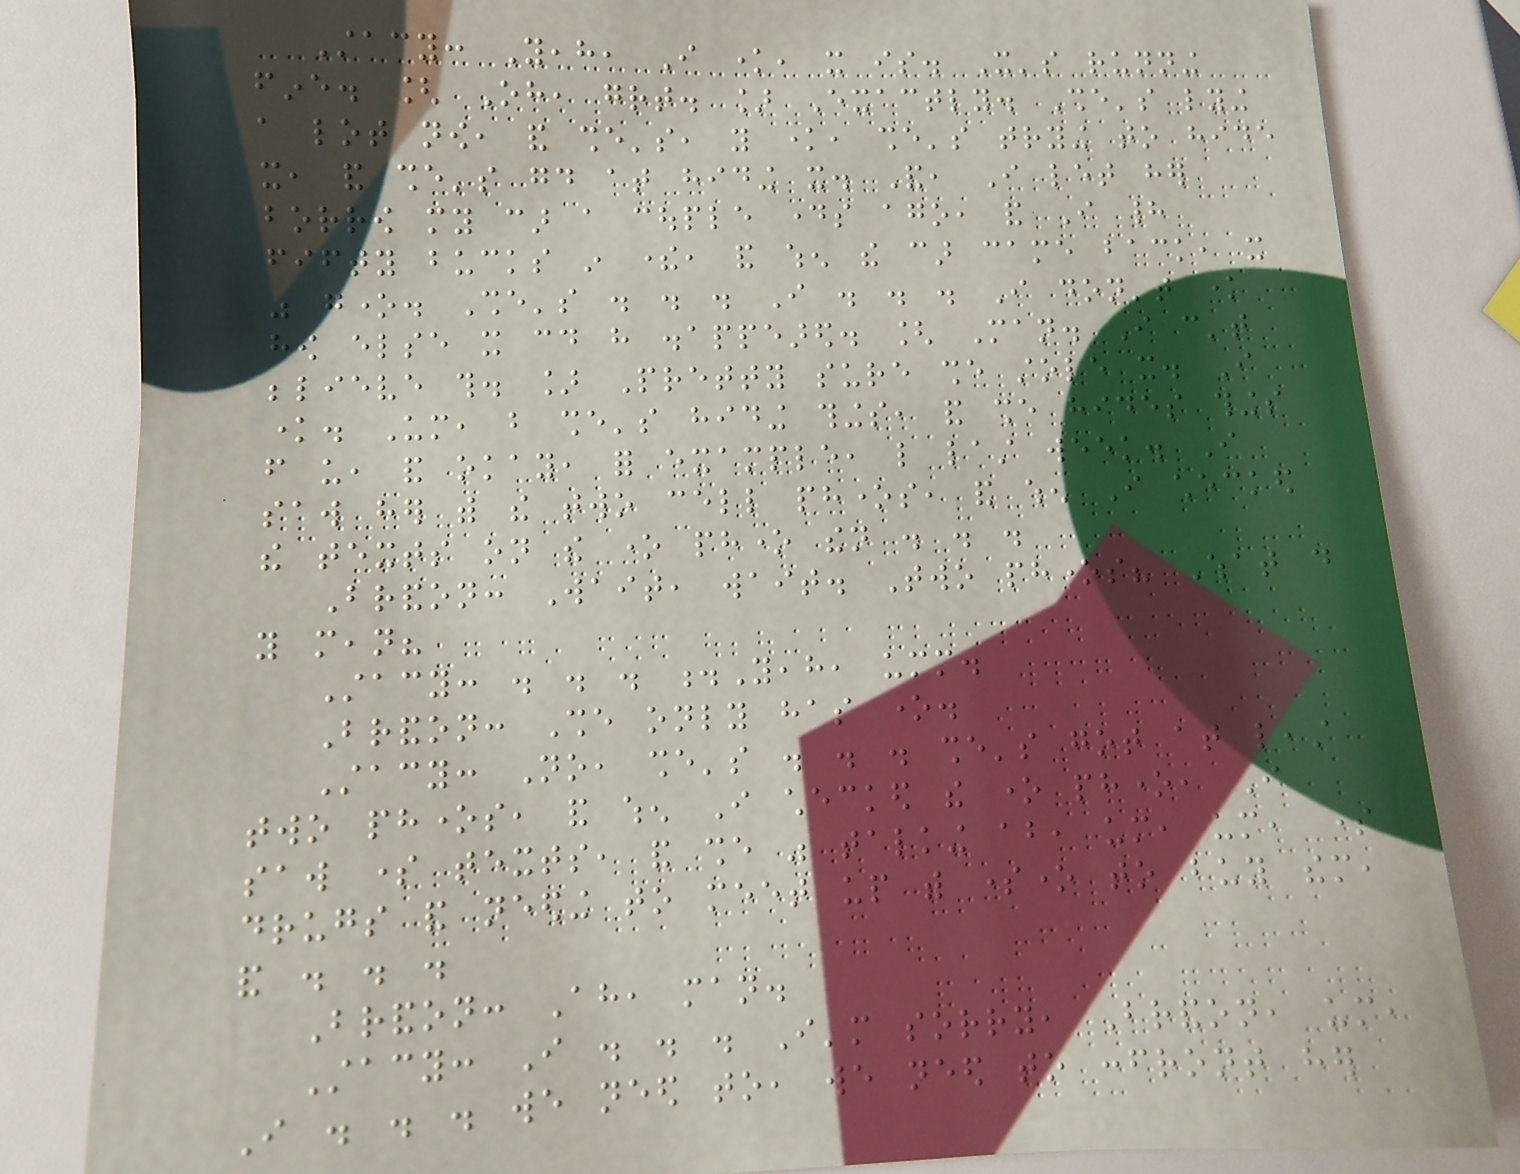Stacy: Yeah, I know, it is. It's running
fine. [ Oh, great. ] Exactly. She's lying
a lot now, and she's, you know, she's trying to hide
it, and she's good at hiding it. And, I let her
borrow my car a couple days ago, and I had
fifty bucks in there, and when the car came back, it
was gone. She's . . . I . . . I don't know
how else it could have disappeared. [ Man. I can't
believe this. ] Pretty sure she stole it. I
know. Um, but she's hiding things, and she hides things
from us, and okay, for example, like last week. I
saw her with the two cell phones, and when I checked
the texts on the one phone then . . .
Brandon: Wait, wait. Two phones? What do
you mean?
Stacy: . . . .Yeah, umm.
Brandon: She only has one.
Stacy: No, she's . . . she's got at least
two phones, and when I checked the one phone, I
saw some texts, and she was talking about, um, um, some
drugs and needing to meet up with someone to buy them,
and . . .
Brandon: Ah, man.
Stacy: I . . . I'm sorry, Brandon, um,
I . . . we need to, we need to confront her
